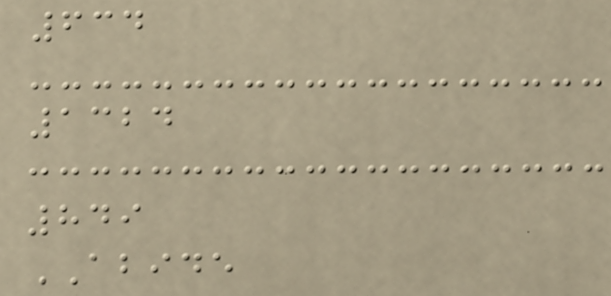634
1324
849
ABIDE
